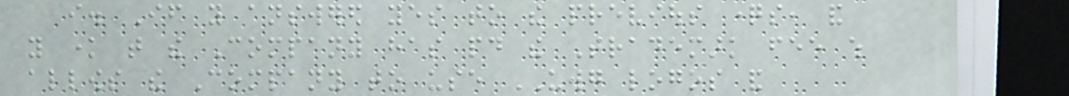i. If you answered yes to the previous questions, and
you know that the Company has paid the Trademark fee which
allows the Company to use UWG logos and
